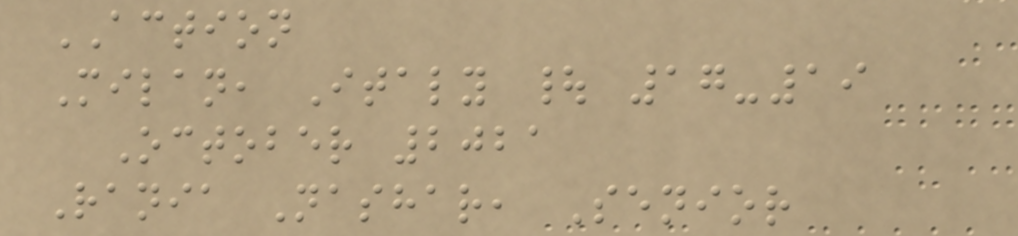ACTION
Milan, Italy | 17-19
October 2021
Rania Nashar, Senior
